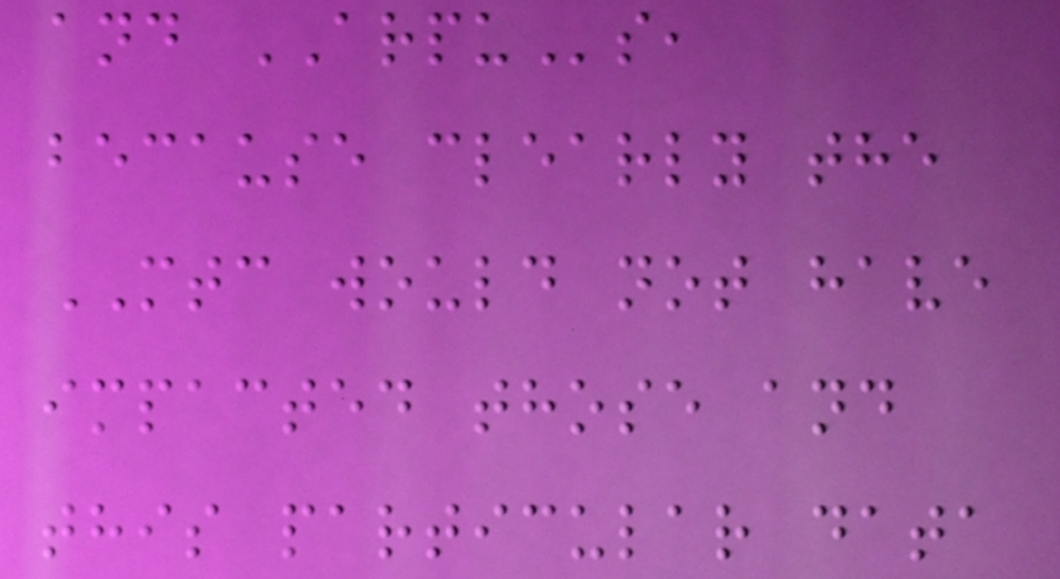and ARPUs,
because clearly the
MTC would not have
impacted those and
this particular data
